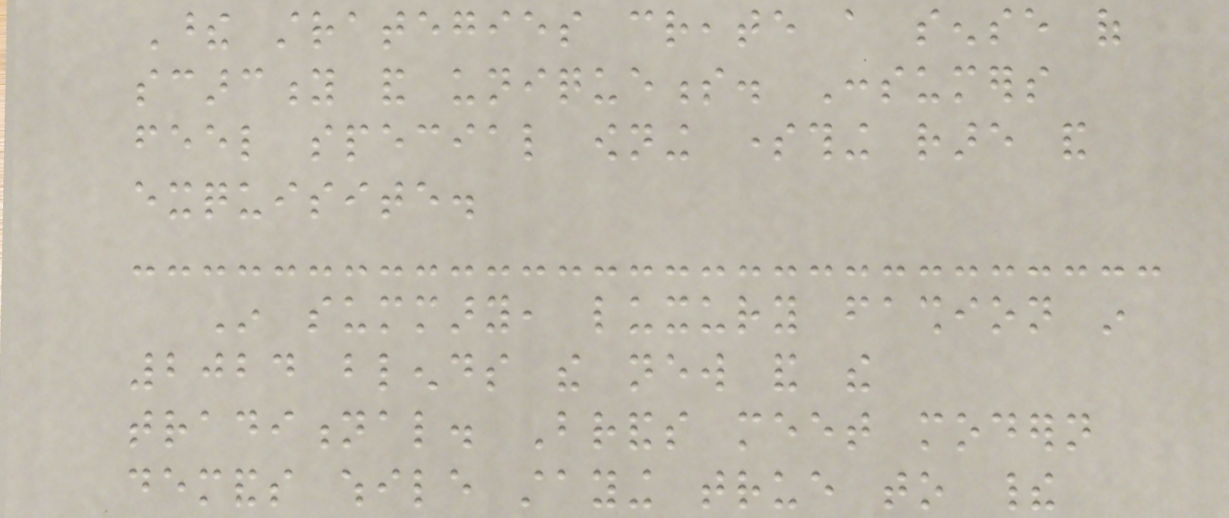These strategies create a sense of
scarcity and uniqueness. Consumers
feel special owning something rare and
exquisite.
In summary, luxury fashion in
2024 blends the new and the
traditional. Brands meet modern
demands while staying true to their
